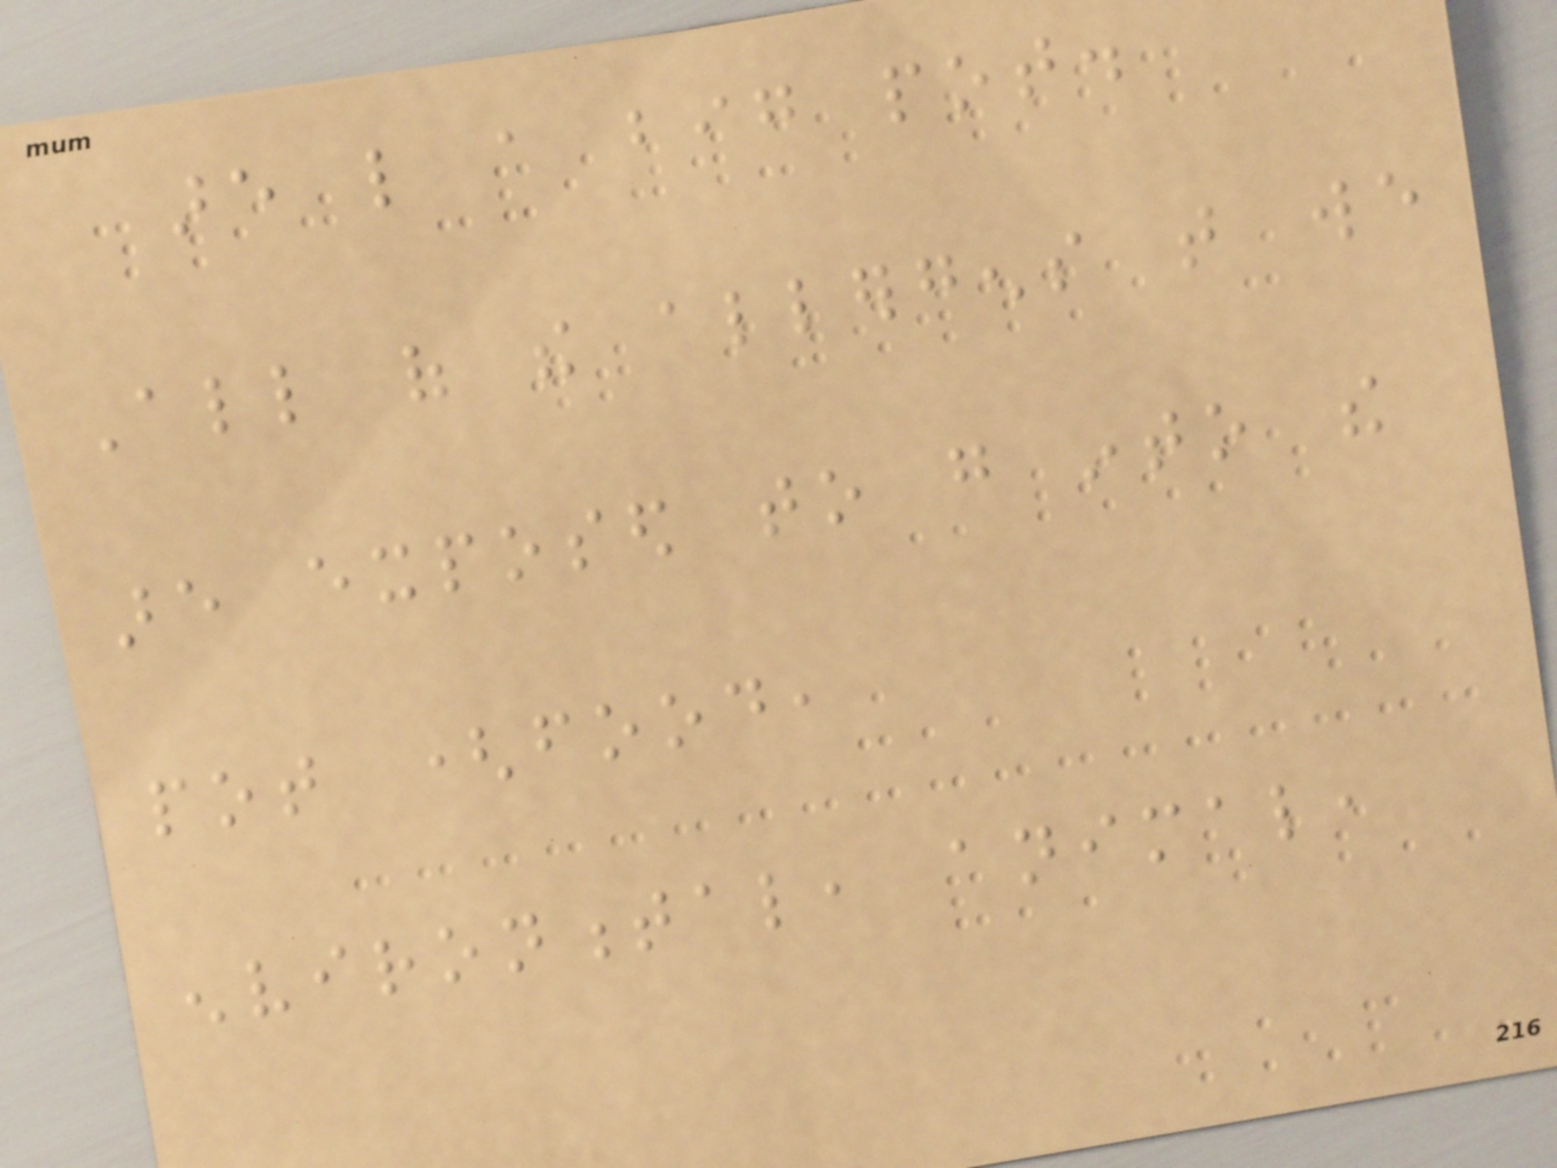are like a big pot.
All of the allergens that we
are exposed to go into the
pot (food,
environmental, animal,
